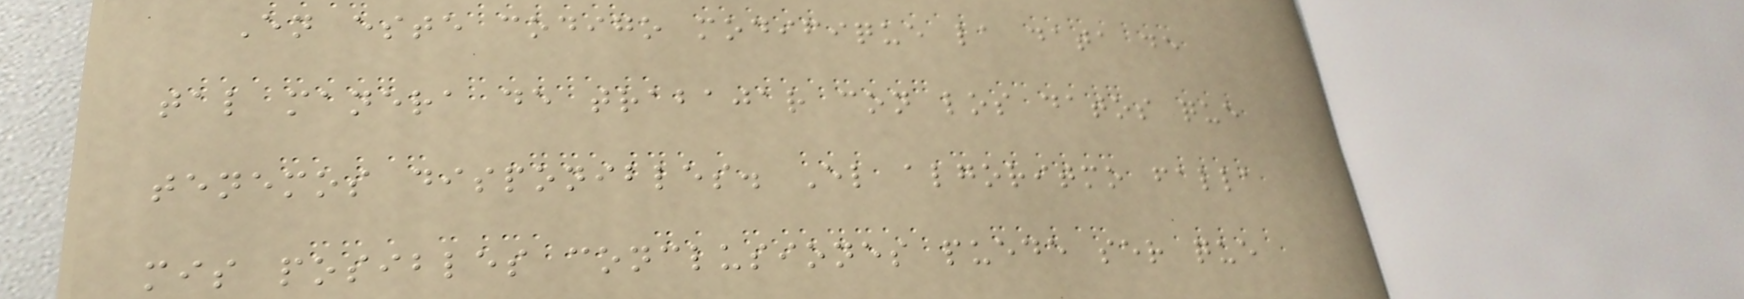En este codigo modifique la data de
tal manera de trabajar con los datos que
tenemos disponibles. El algoritmo falla
mis posibles conclusiones puede ser que
